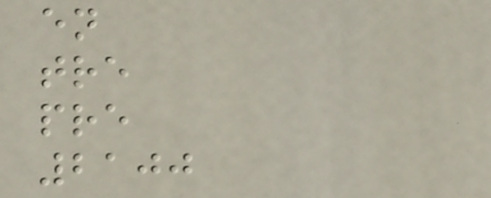en
tre
pre
2100
